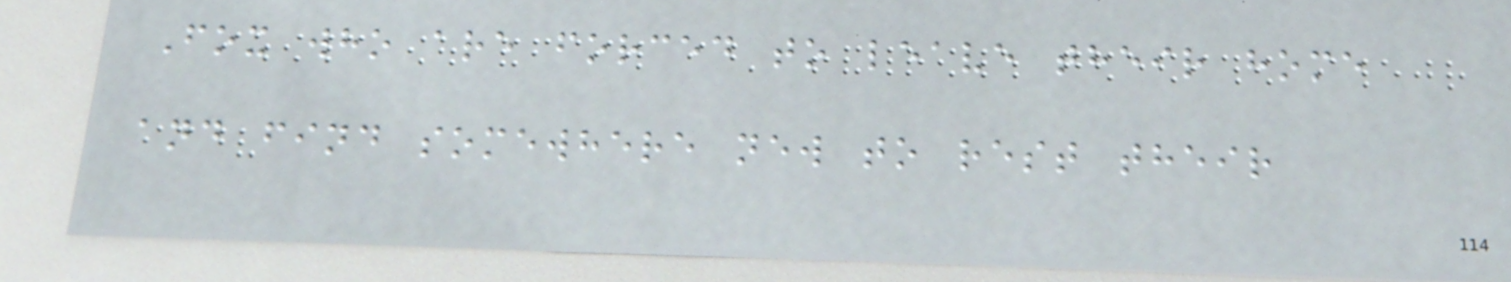Fox who are forced to leave their home
and find somewhere new to rest their
